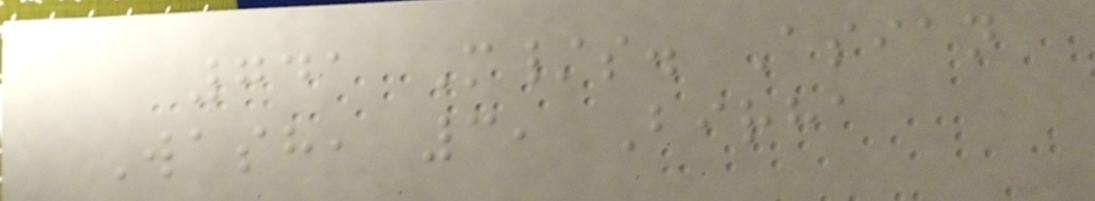741 M/s. Asian
Wash, 3, Birha
